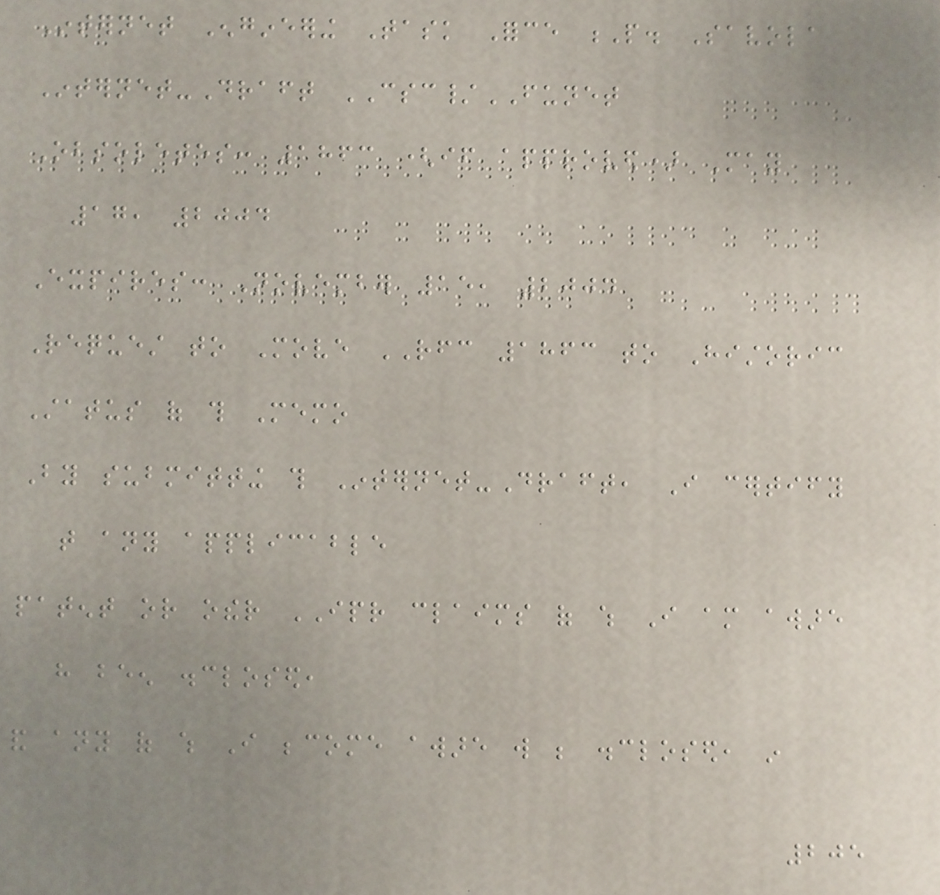Internet Engineering Task Force P. Savola
Internet-Draft CSC/FUNET
Obsoletes: 1863 (if approved) May
17, 2004
Expires: November 15, 2004
Request to Move RFC 1863 to Historic
Status of this Memo
By submitting this Internet-Draft, I certify
that any applicable
patent or other IPR claims of which I am aware
have been disclosed,
and any of which I become aware will be disclosed, in
205
